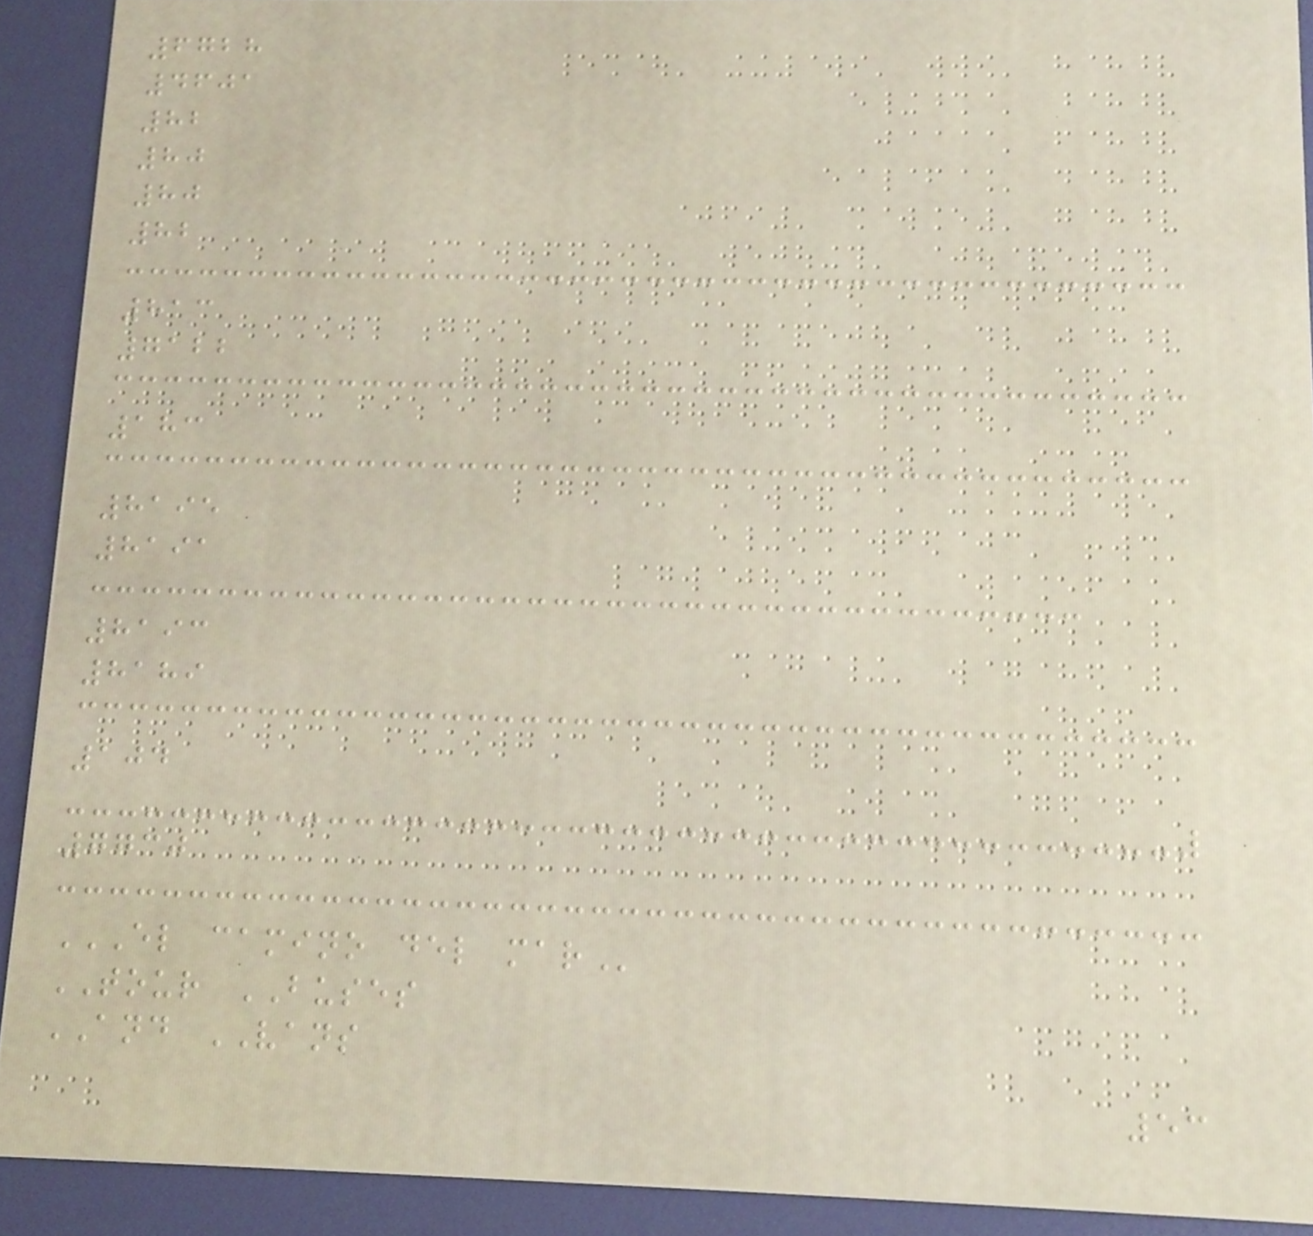6728
4601
82
80
80
82
813
7122
183
8195
8191
8193
8189
104
7730
EL CAMINO DEL MAR
TOUR BUSES
AND VANS
53
